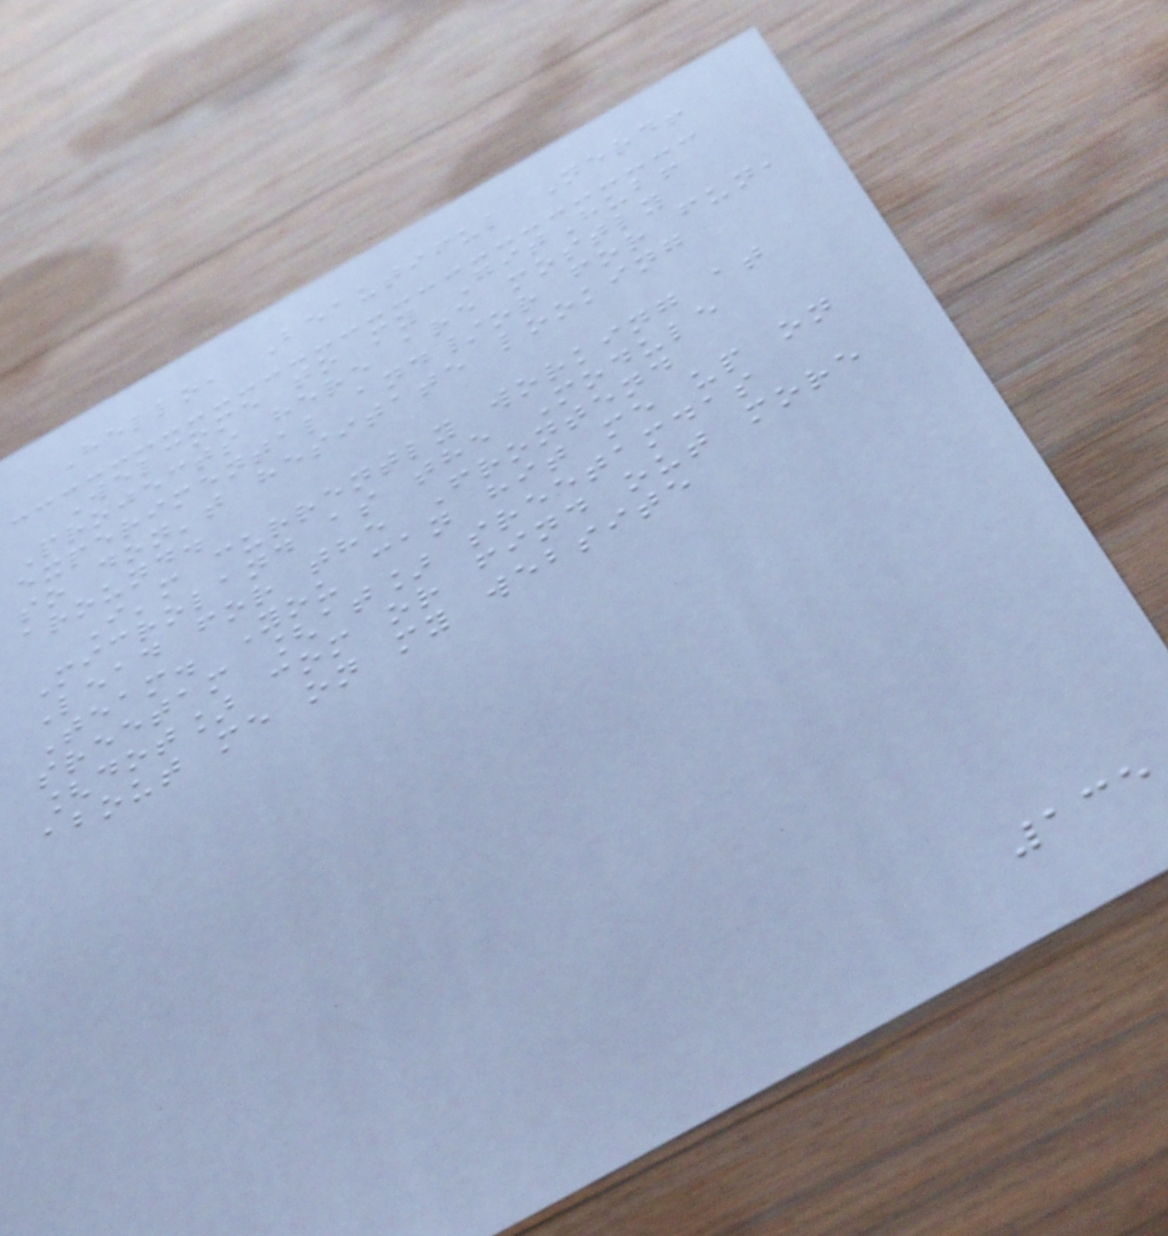Hello, Beautiful Nerd!
Welcome to my GitHub!
Projects here are mostly
experimental and/or for fun,
so don't hesitate looking
around.
I'm currently working at
Microland as the Module
Lead for the Frontend
Team. You can hit me up on
sreetam [at] sreetamdas
[dot] com or find out more
about me on my website
135
